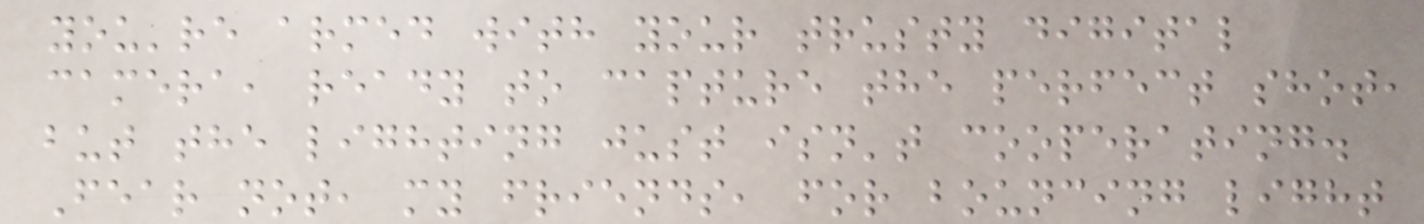you're armed with your trusty digital
camera, ready to capture the perfect shot,
but the lighting just isn't cooperating.
Fear not, my friends, for bouncing light
